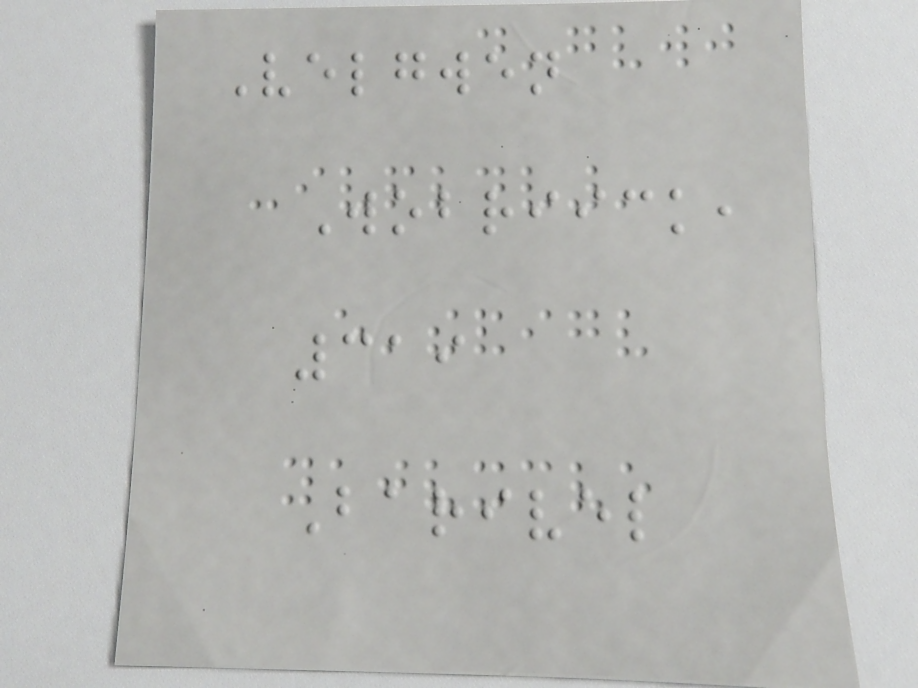Velgwen
Wobriick,
319
Barivel
